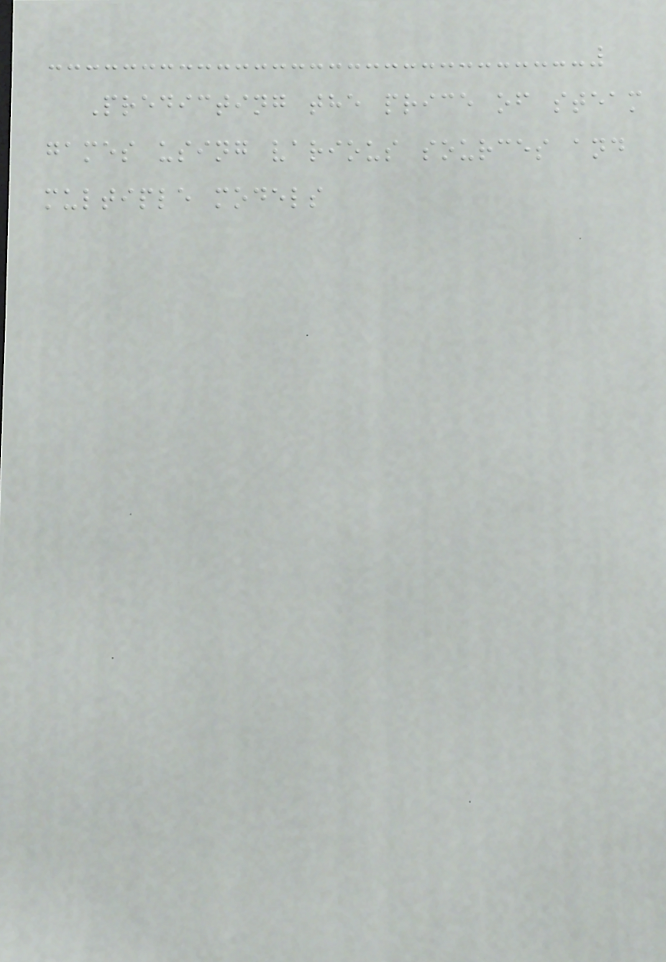Predicting the price of steam
games using various sources and
multiple models
